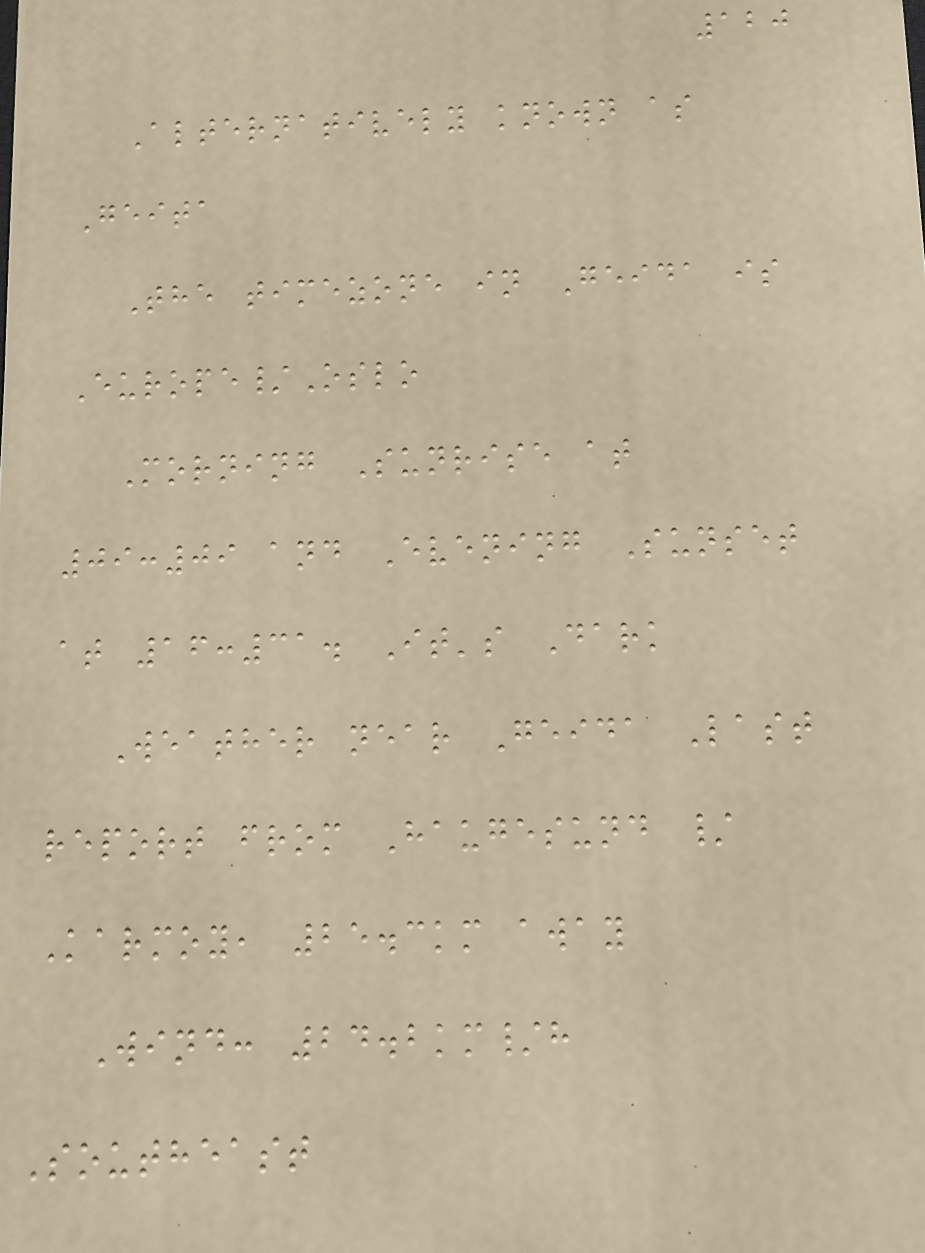120
Alternatively known as
Geita
The timezone in Geida is
Europe/Oslo
Morning Sunrise at
09:09 and Evening Sunset
at 16:31. It's Dark
Weather near Geida Last
report from Haugesund /
Karmoy, 25.3km away
Wind: 24.2km/h
Southeast
